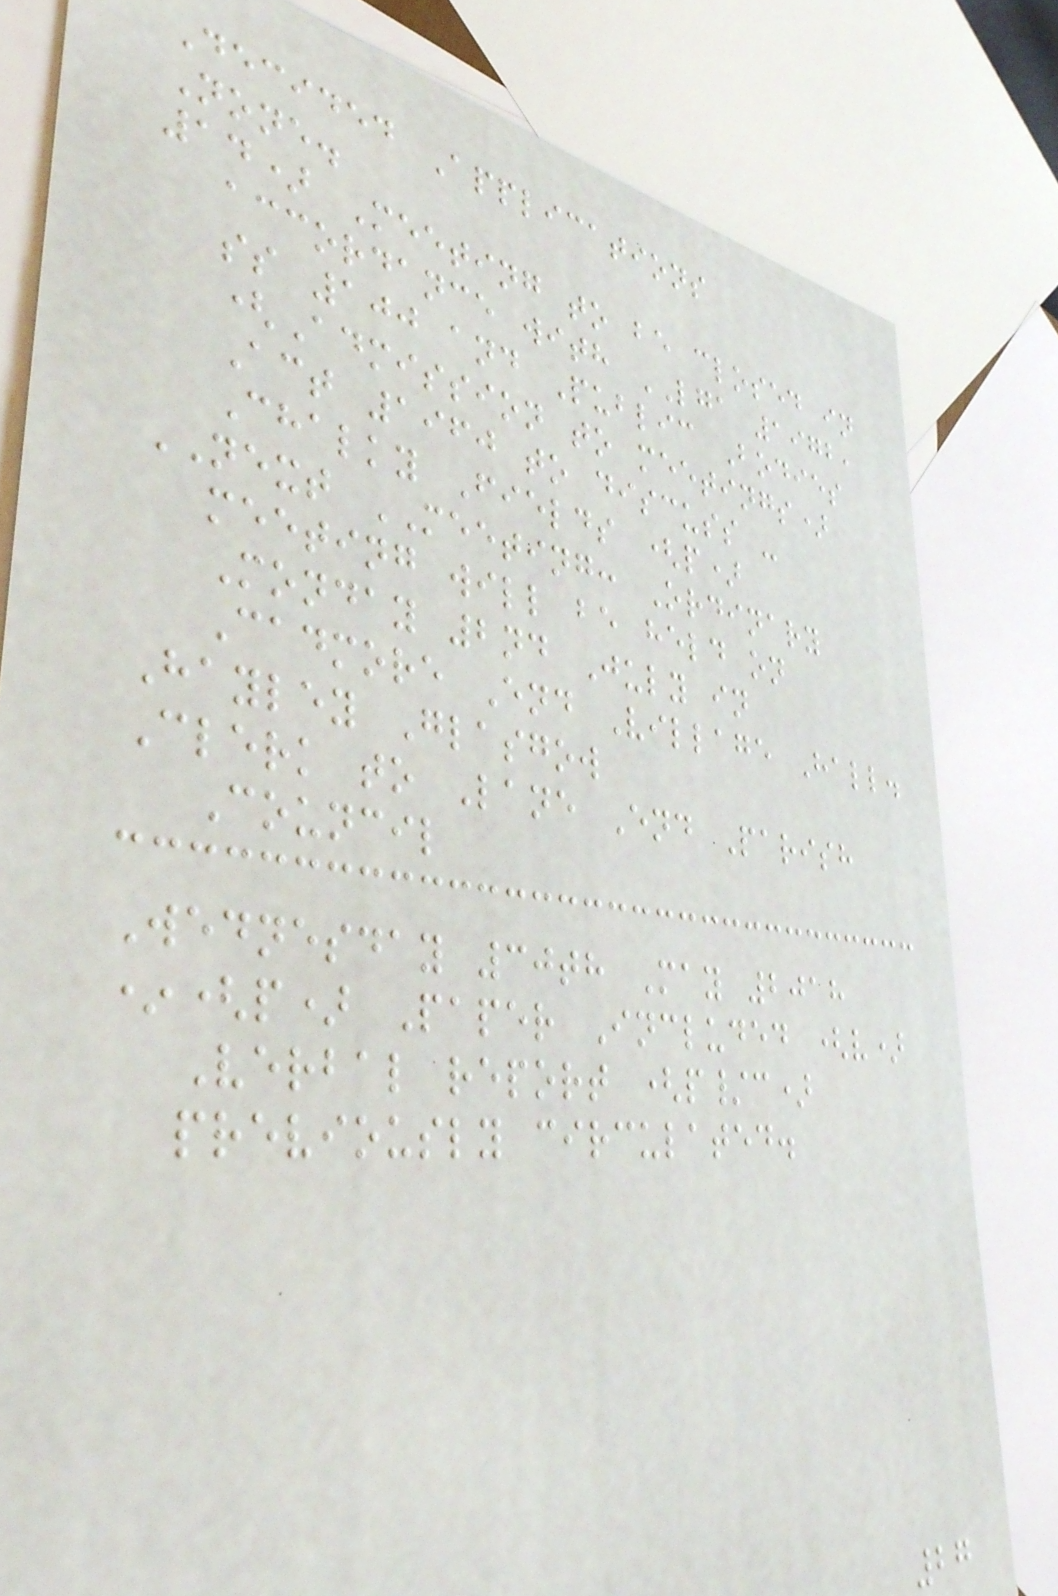Decided Applications
None.
14) Meeting to be closed in
accordance with LGA 1972,
ss 100 and Public Bodies
(Admission to meetings)
Act 1960 to discuss -
Chalky Fields (p)
NEXT MEETING: Ordinary
meeting will be held on
Monday 2nd July in
Cadmore End Village Hall.
Hayley Glasgow
Clerk to Lane End Parish
Council
Wednesday 30th May 2018
*(p) Paper Included (v)
Verbal report (p/c)
previously circulated.
27
